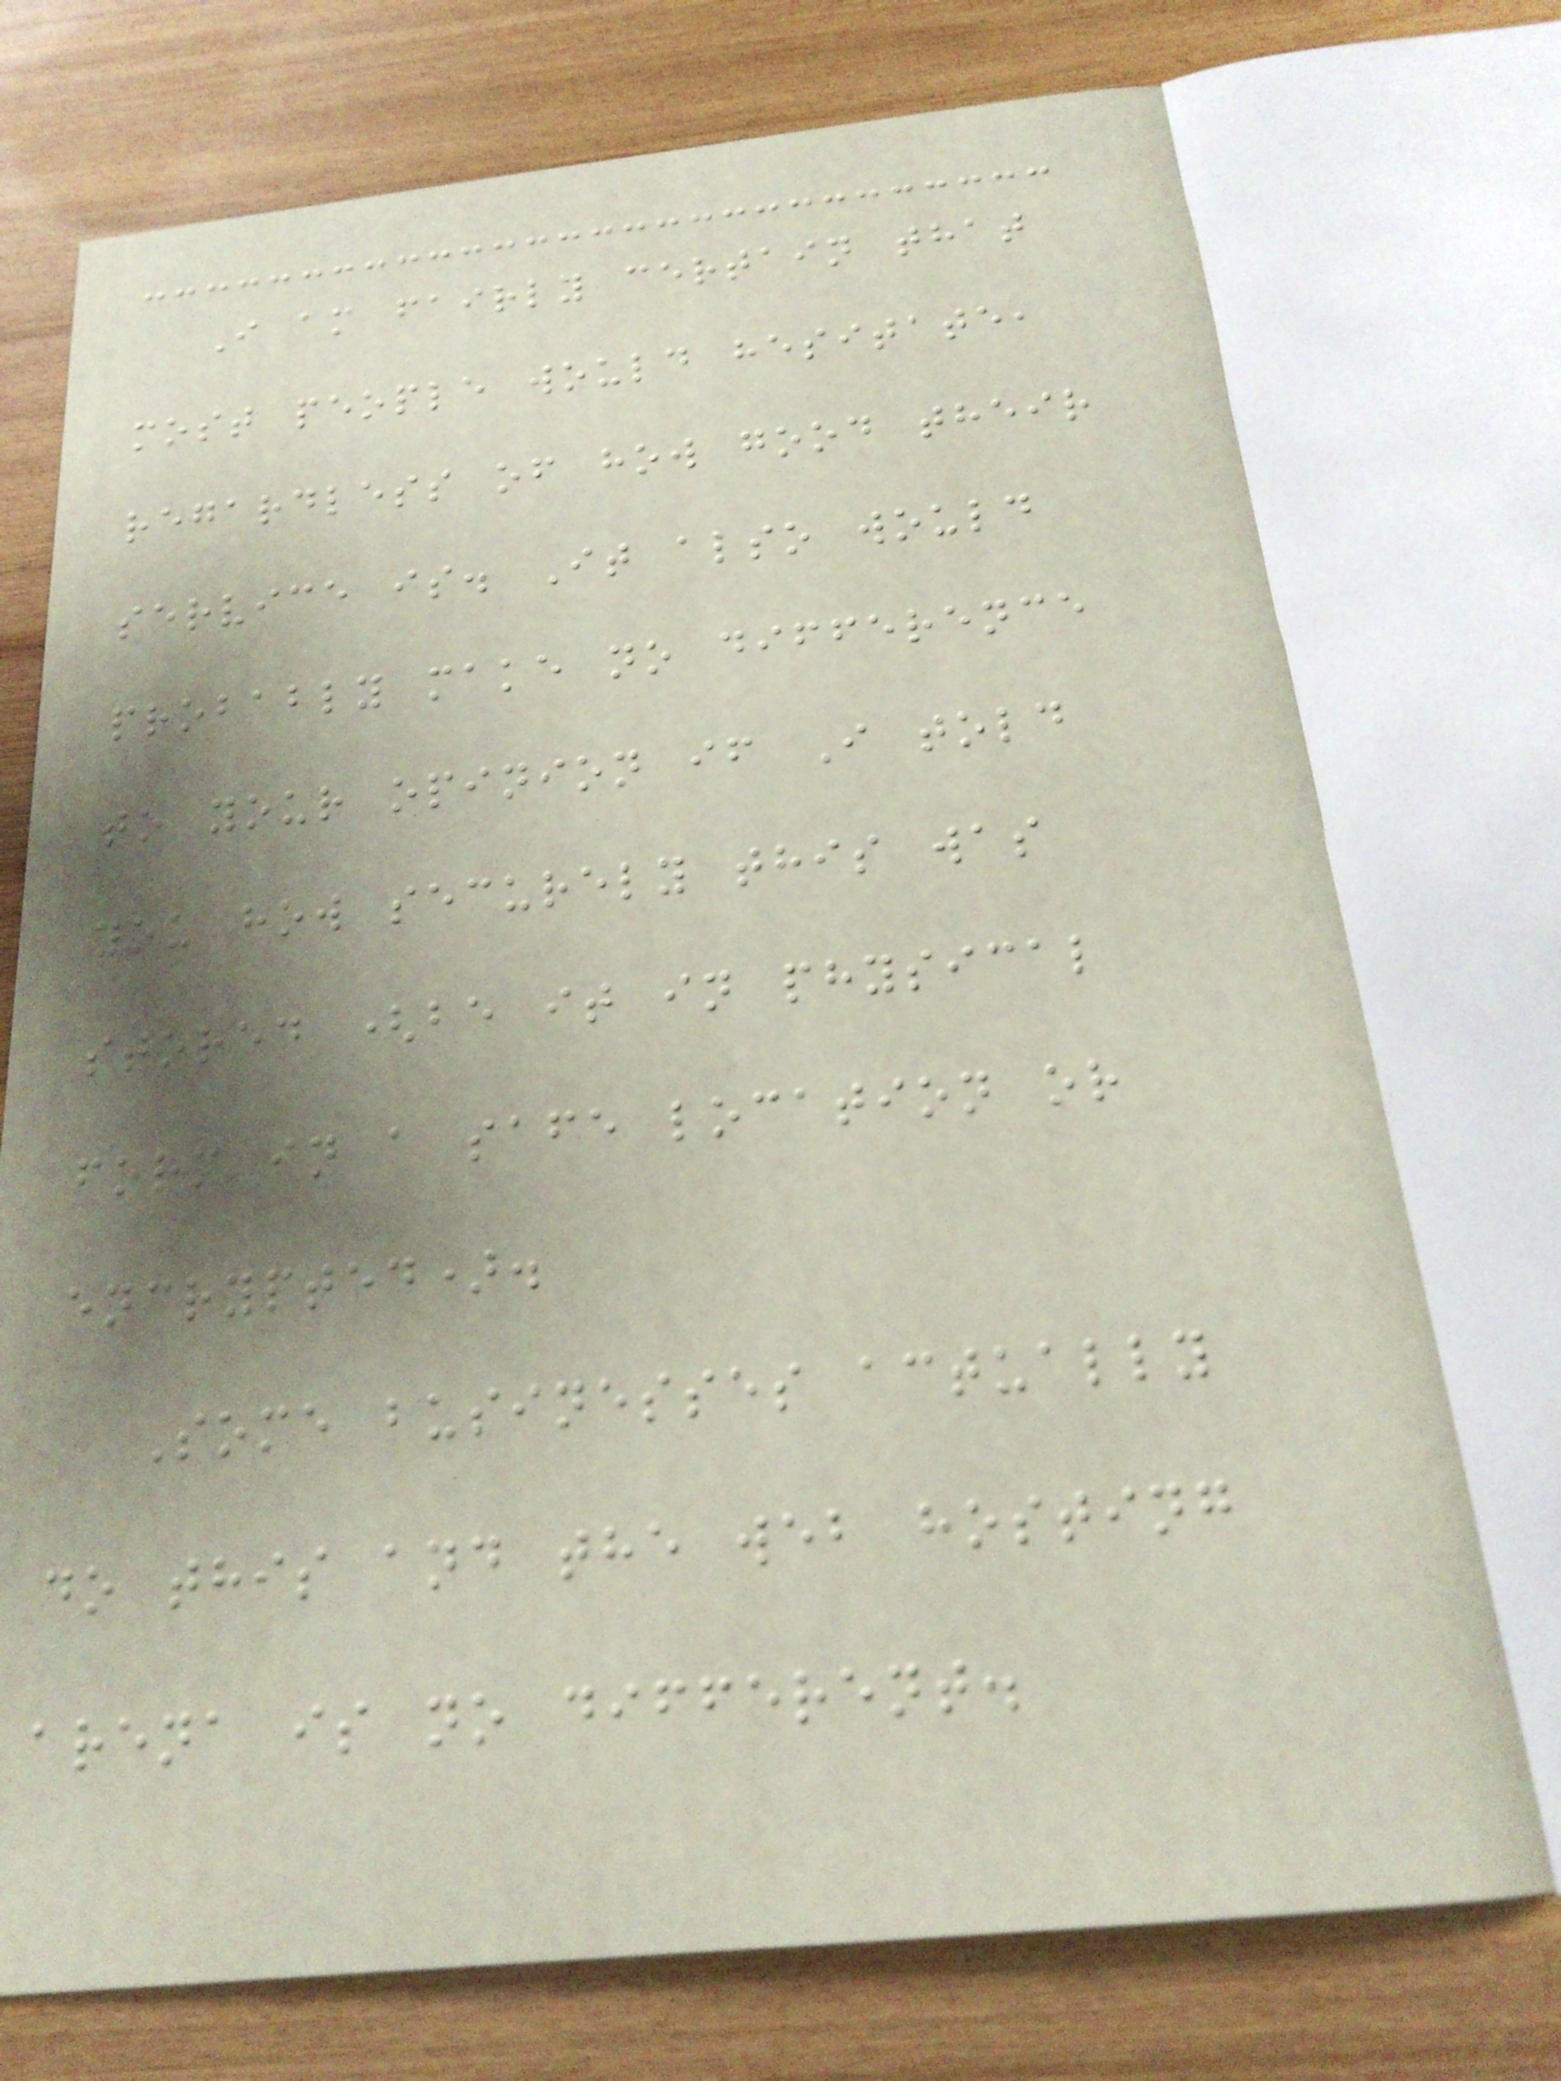I am fairly certain that
most people would hesitate,
regardless of how good their
service is. It also would
probably make no difference
to your opinion if I told
you how securely this was
stored (be it in physical
form in a safe location or
encrypted).
Some businesses actually
do this and the web hosting
arena is no different.
